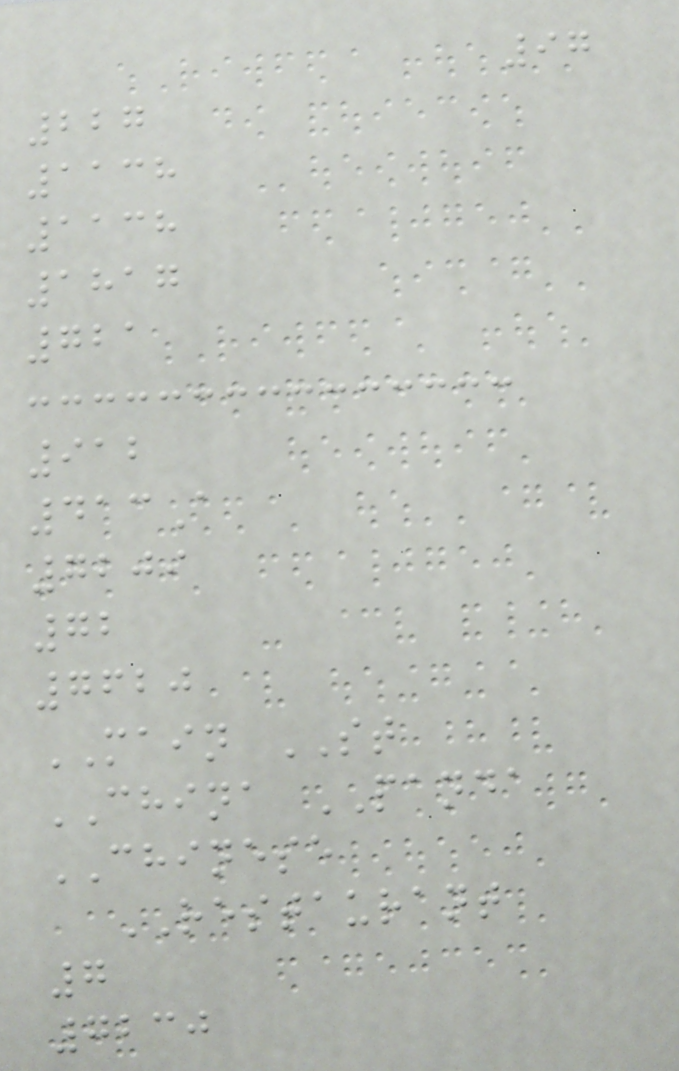97
227
1138
1138
1817
721
912
413A
7209
72
7620
MAIN ST
CHINA PANDA
CHINESE
RESTAURANT
7
7230
